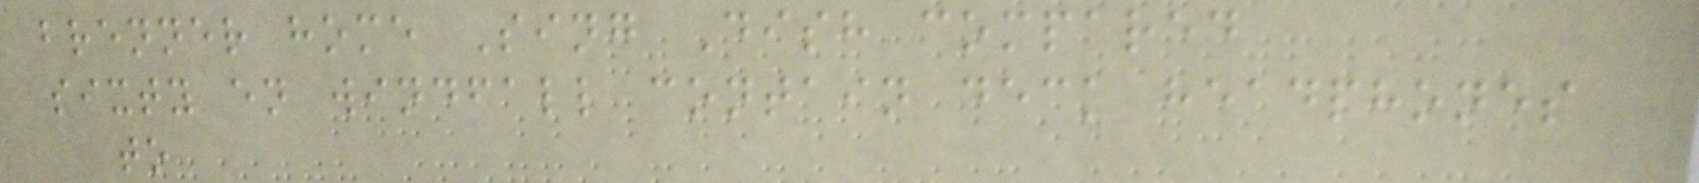brenner home Sing Dish compared
sixty en windfall contain deck headphones
to
